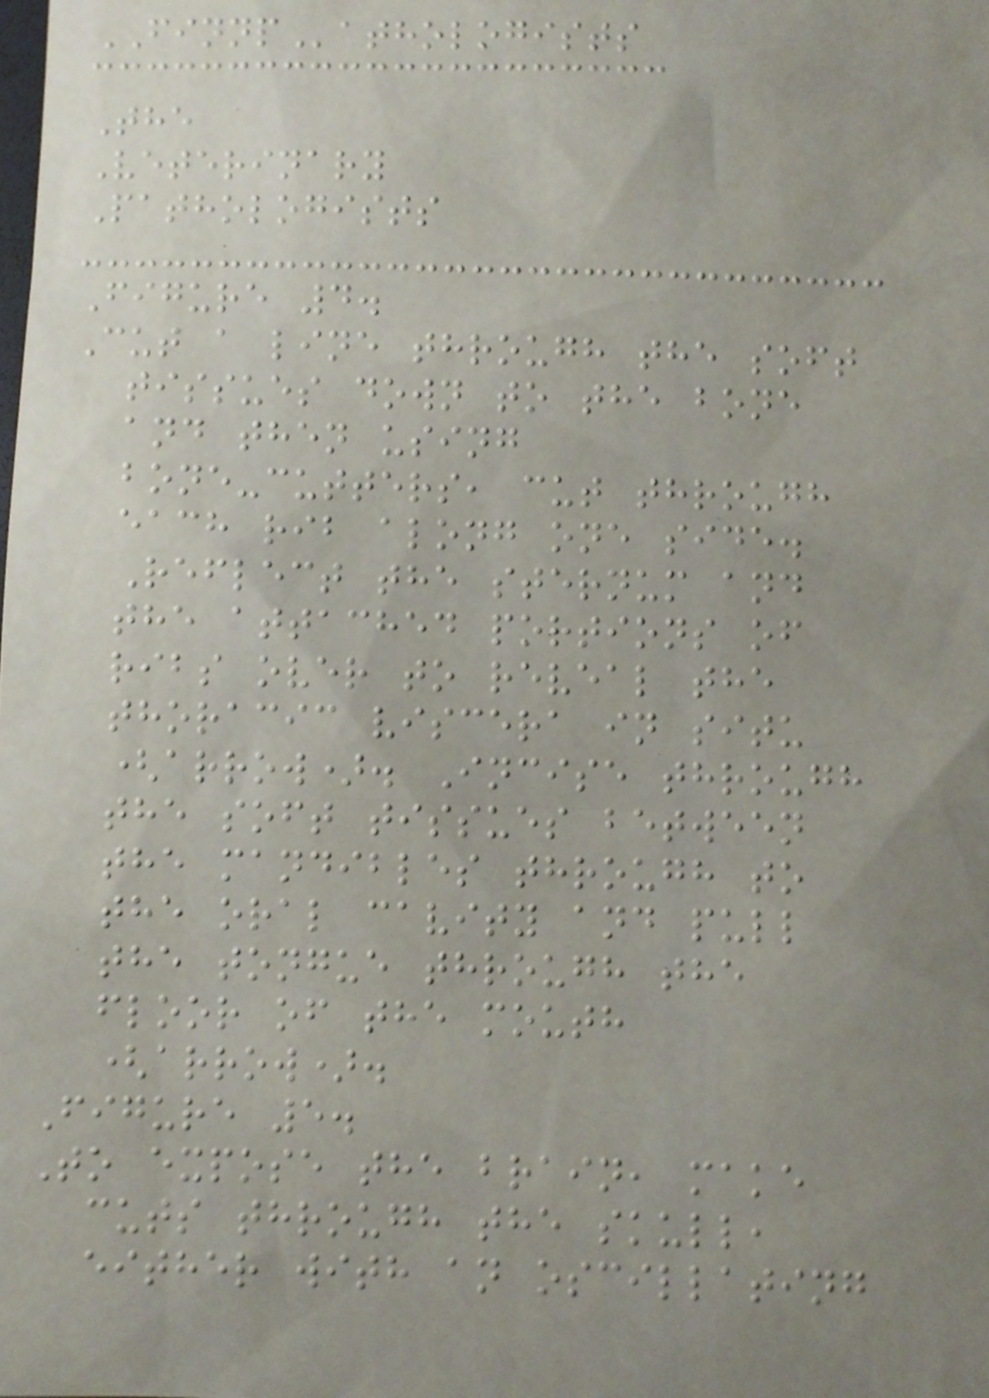FINNPathologists
The
Veterinary
Pathologists
Figure 4.
Cut a line through the soft
tissues down to the bone
and then using
bone-cutters, cut through
each rib along one side.
Reflect the sternum and
the attached portions of
ribs over to reveal the
thoracic viscera in situ
(arrow). Incise through
the soft tissues between
the mandibles through to
the oral cavity and pull
the tongue through the
floor of the mouth
(arrow).
Figure 5.
To expose the brain, make
cuts through the skull,
either with an oscillating
